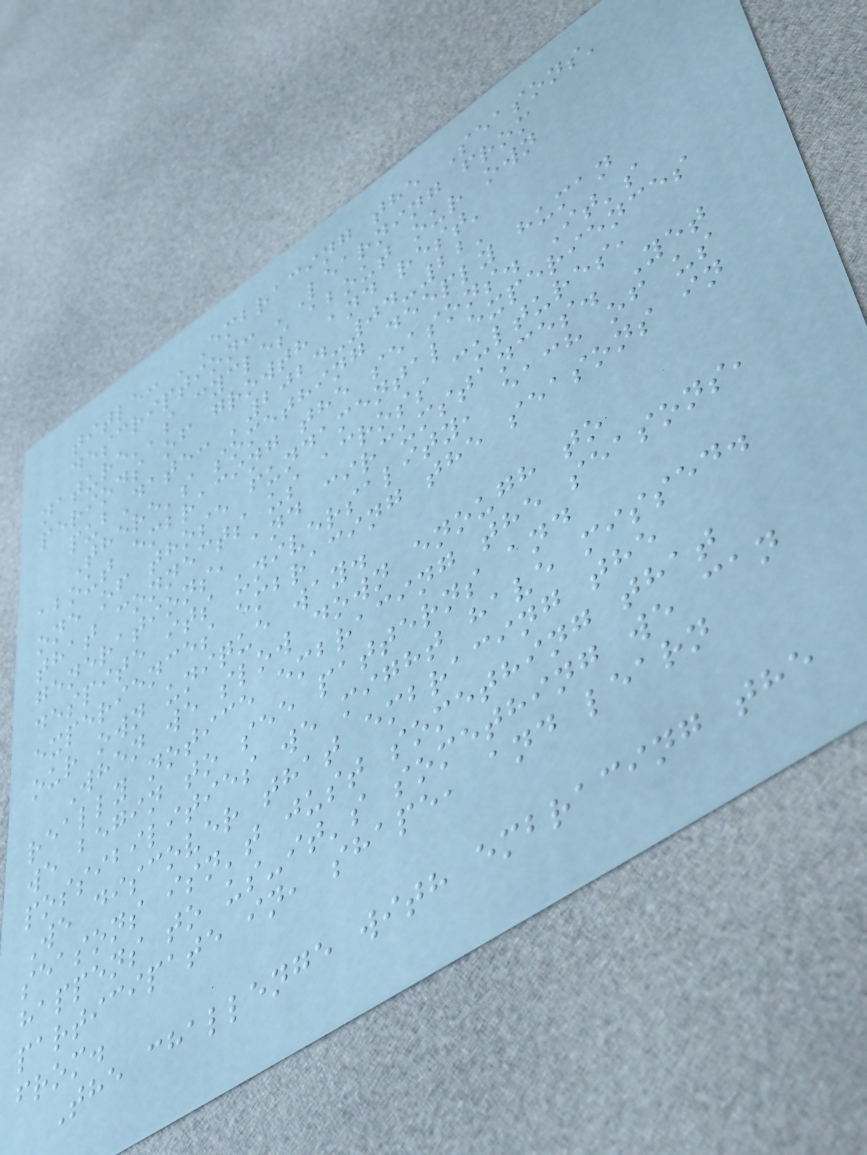title: 'Embracing the Seasons'
description: 'Learning from
nature''s cycles about our own
periods of growth and rest'
pubDate: '2024-04-22'
There's something deeply human
about embracing the seasons. It's
one of those fundamental experiences
that connects us across cultures,
generations, and circumstances. Yet
despite its universality, each of us
experiences embracing the seasons in
our own unique way.
When we slow down enough to
really notice embracing the seasons,
we begin to see patterns and
possibilities we might have missed.
We discover that embracing the
seasons isn't just something that
happens to us-it's something we can
participate in, shape, and learn
from.
The challenge with embracing the
